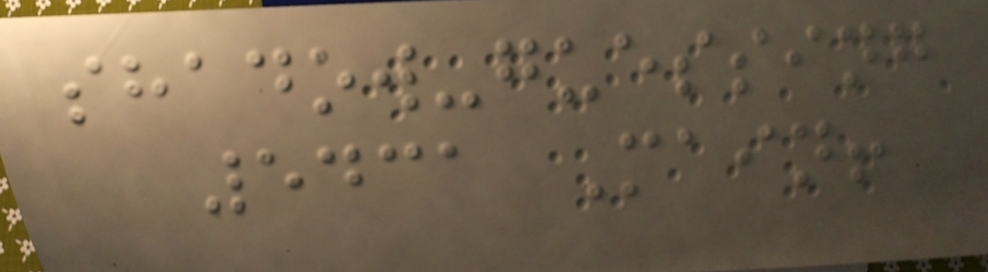shadow-guessing
5431 Main!
